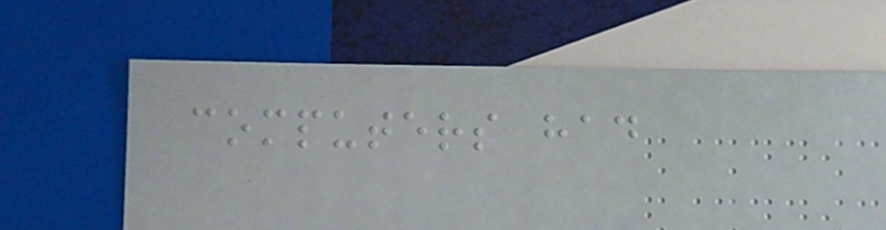computers had
